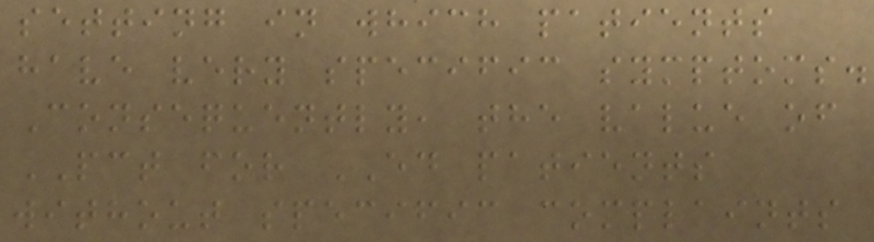setting in which patients
have very specific symptoms.
Consequently, the value of
PCT for ED patients
without specific complaints
